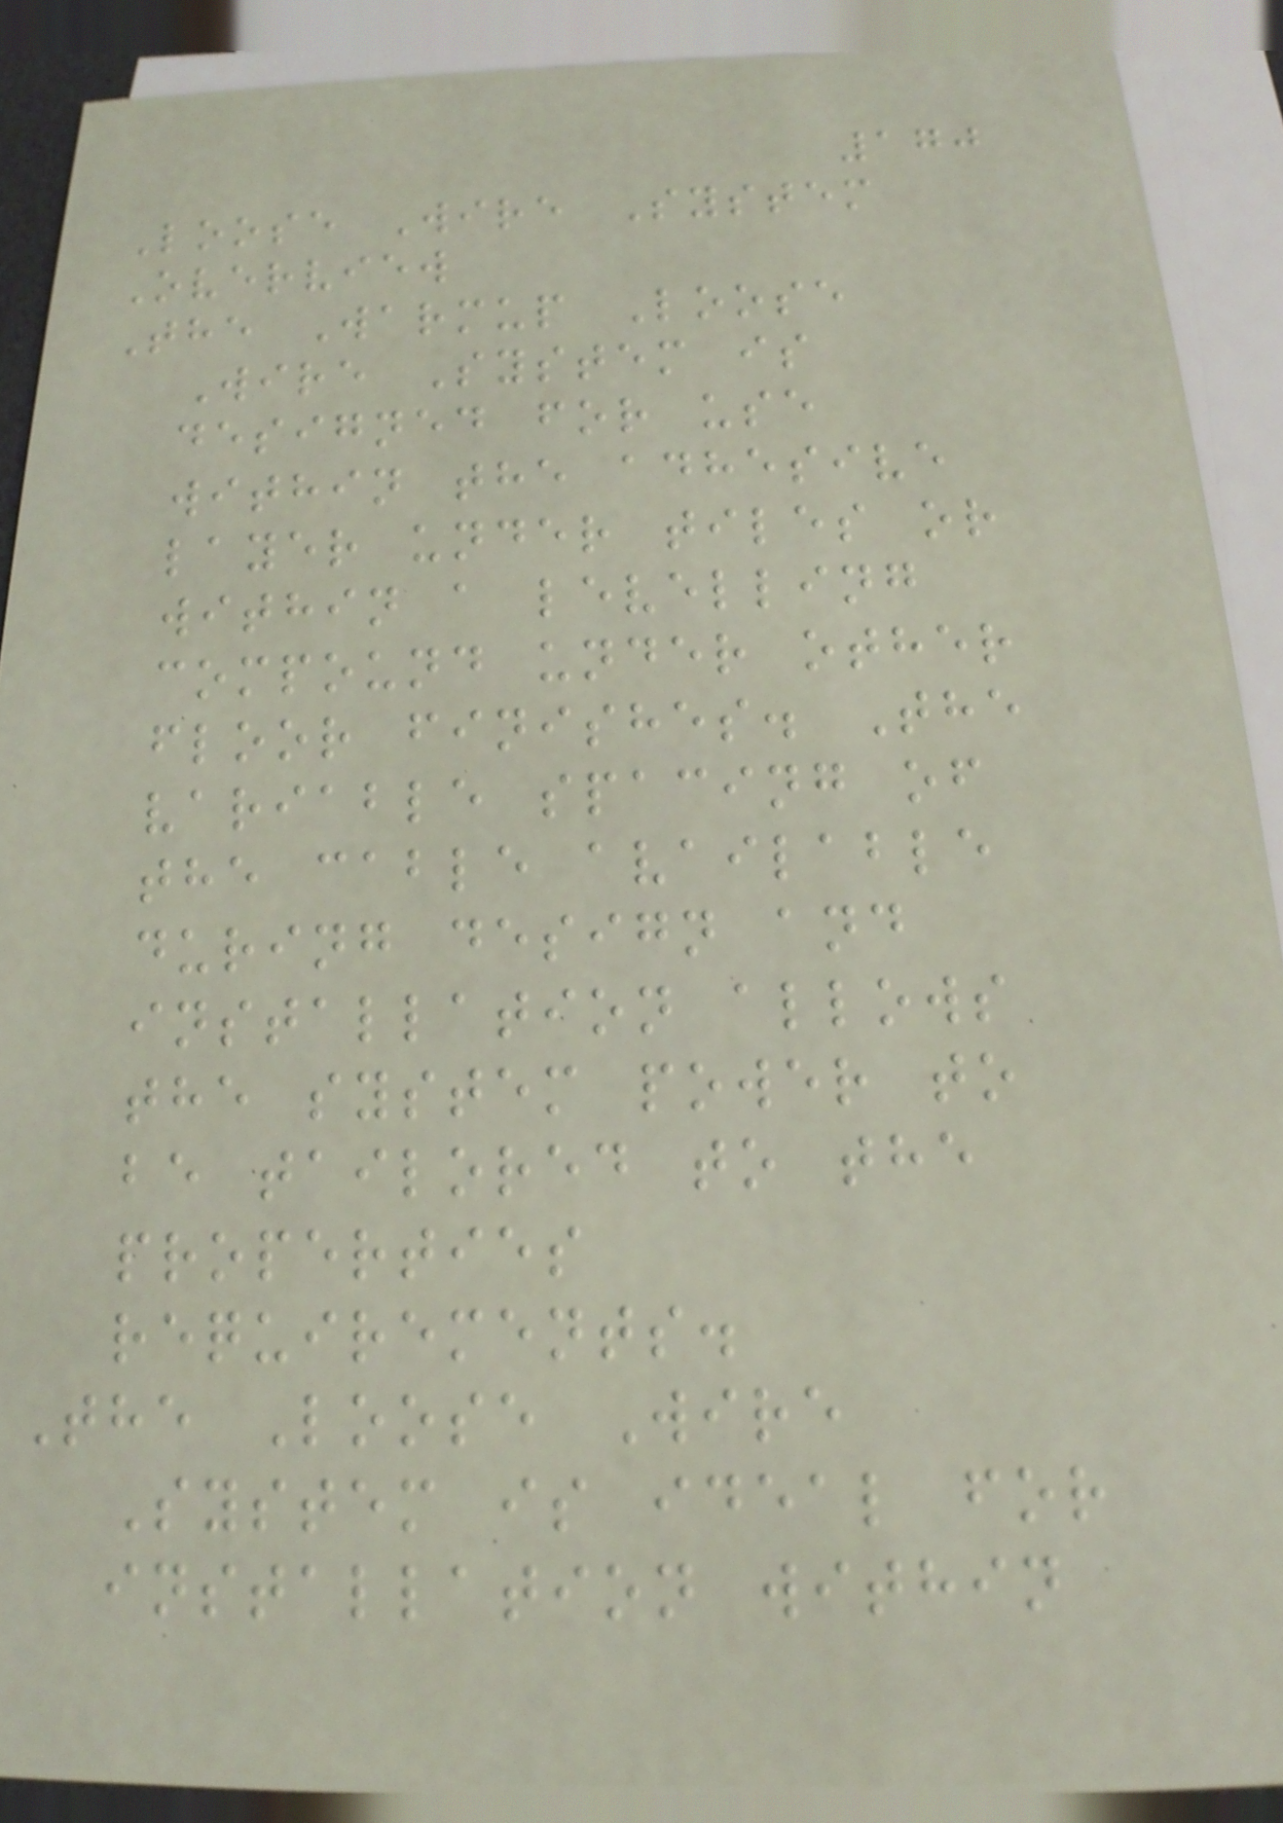170
Loose Wire System
Overview
The Warmup Loose
Wire System is
designed for use
within the adhesive
layer under tiles or
within a levelling
compound under other
floor finishes. The
variable spacing of
the cable available
during design and
installation allows
the system power to
be tailored to the
properties
requirements.
The Loose Wire
System is ideal for
installation within
